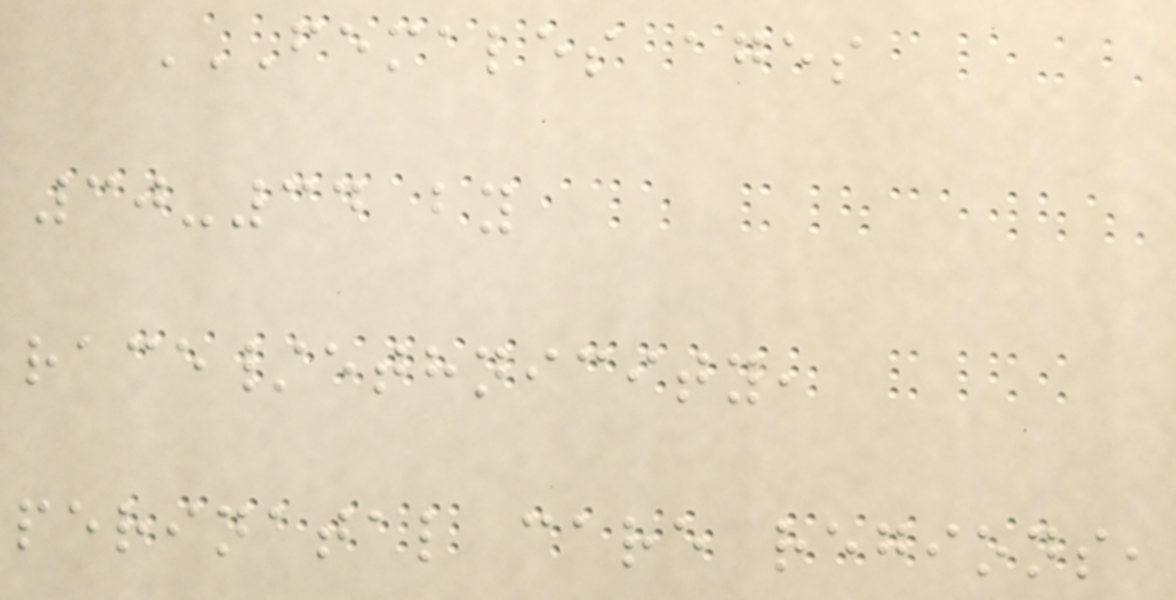FEMALES AGES
30-34 BY
RACE/ETHNICITY,
PERINATAL CARE REGIONS,
